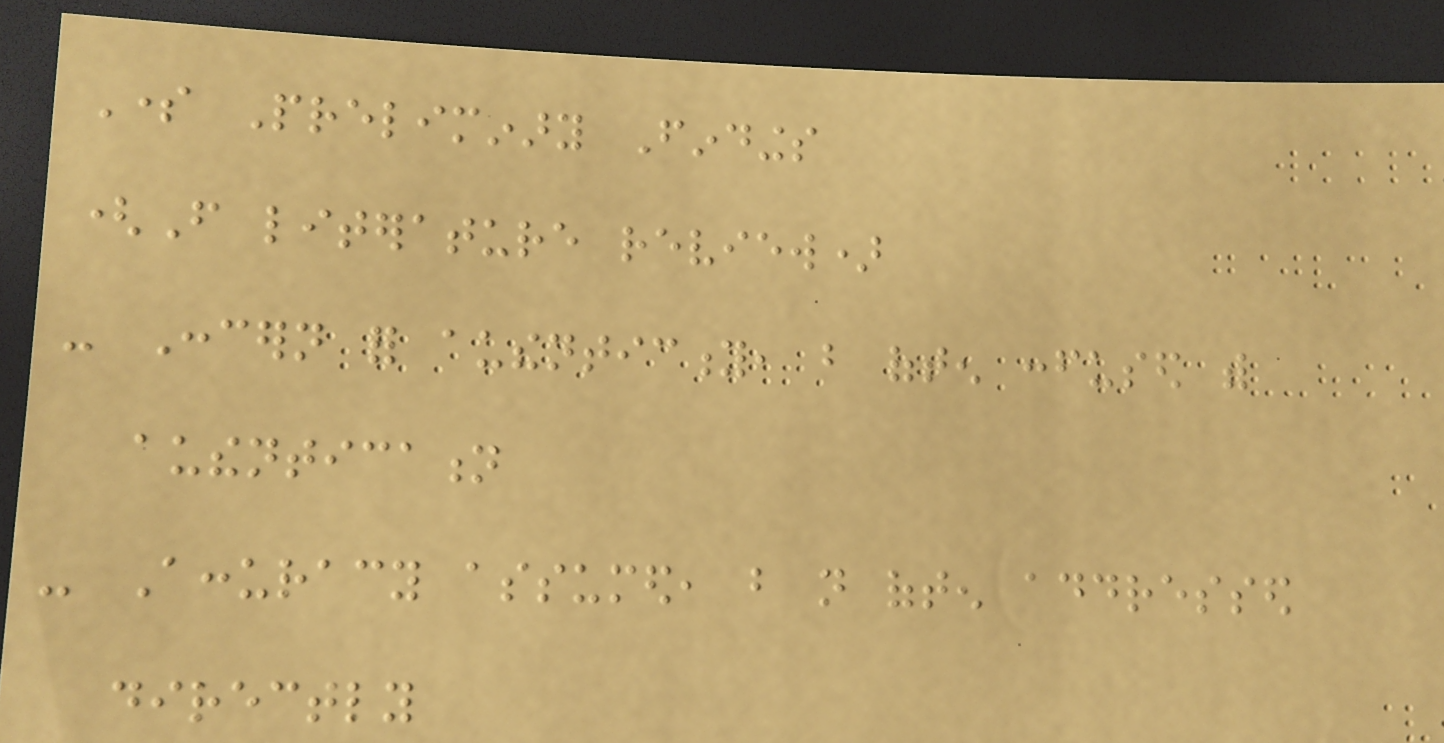Some Preliminary Findings
(From literature review)
- Concern for authenticity, but often confused with
authentication
- Accuracy assumed, but not often addressed
directly
